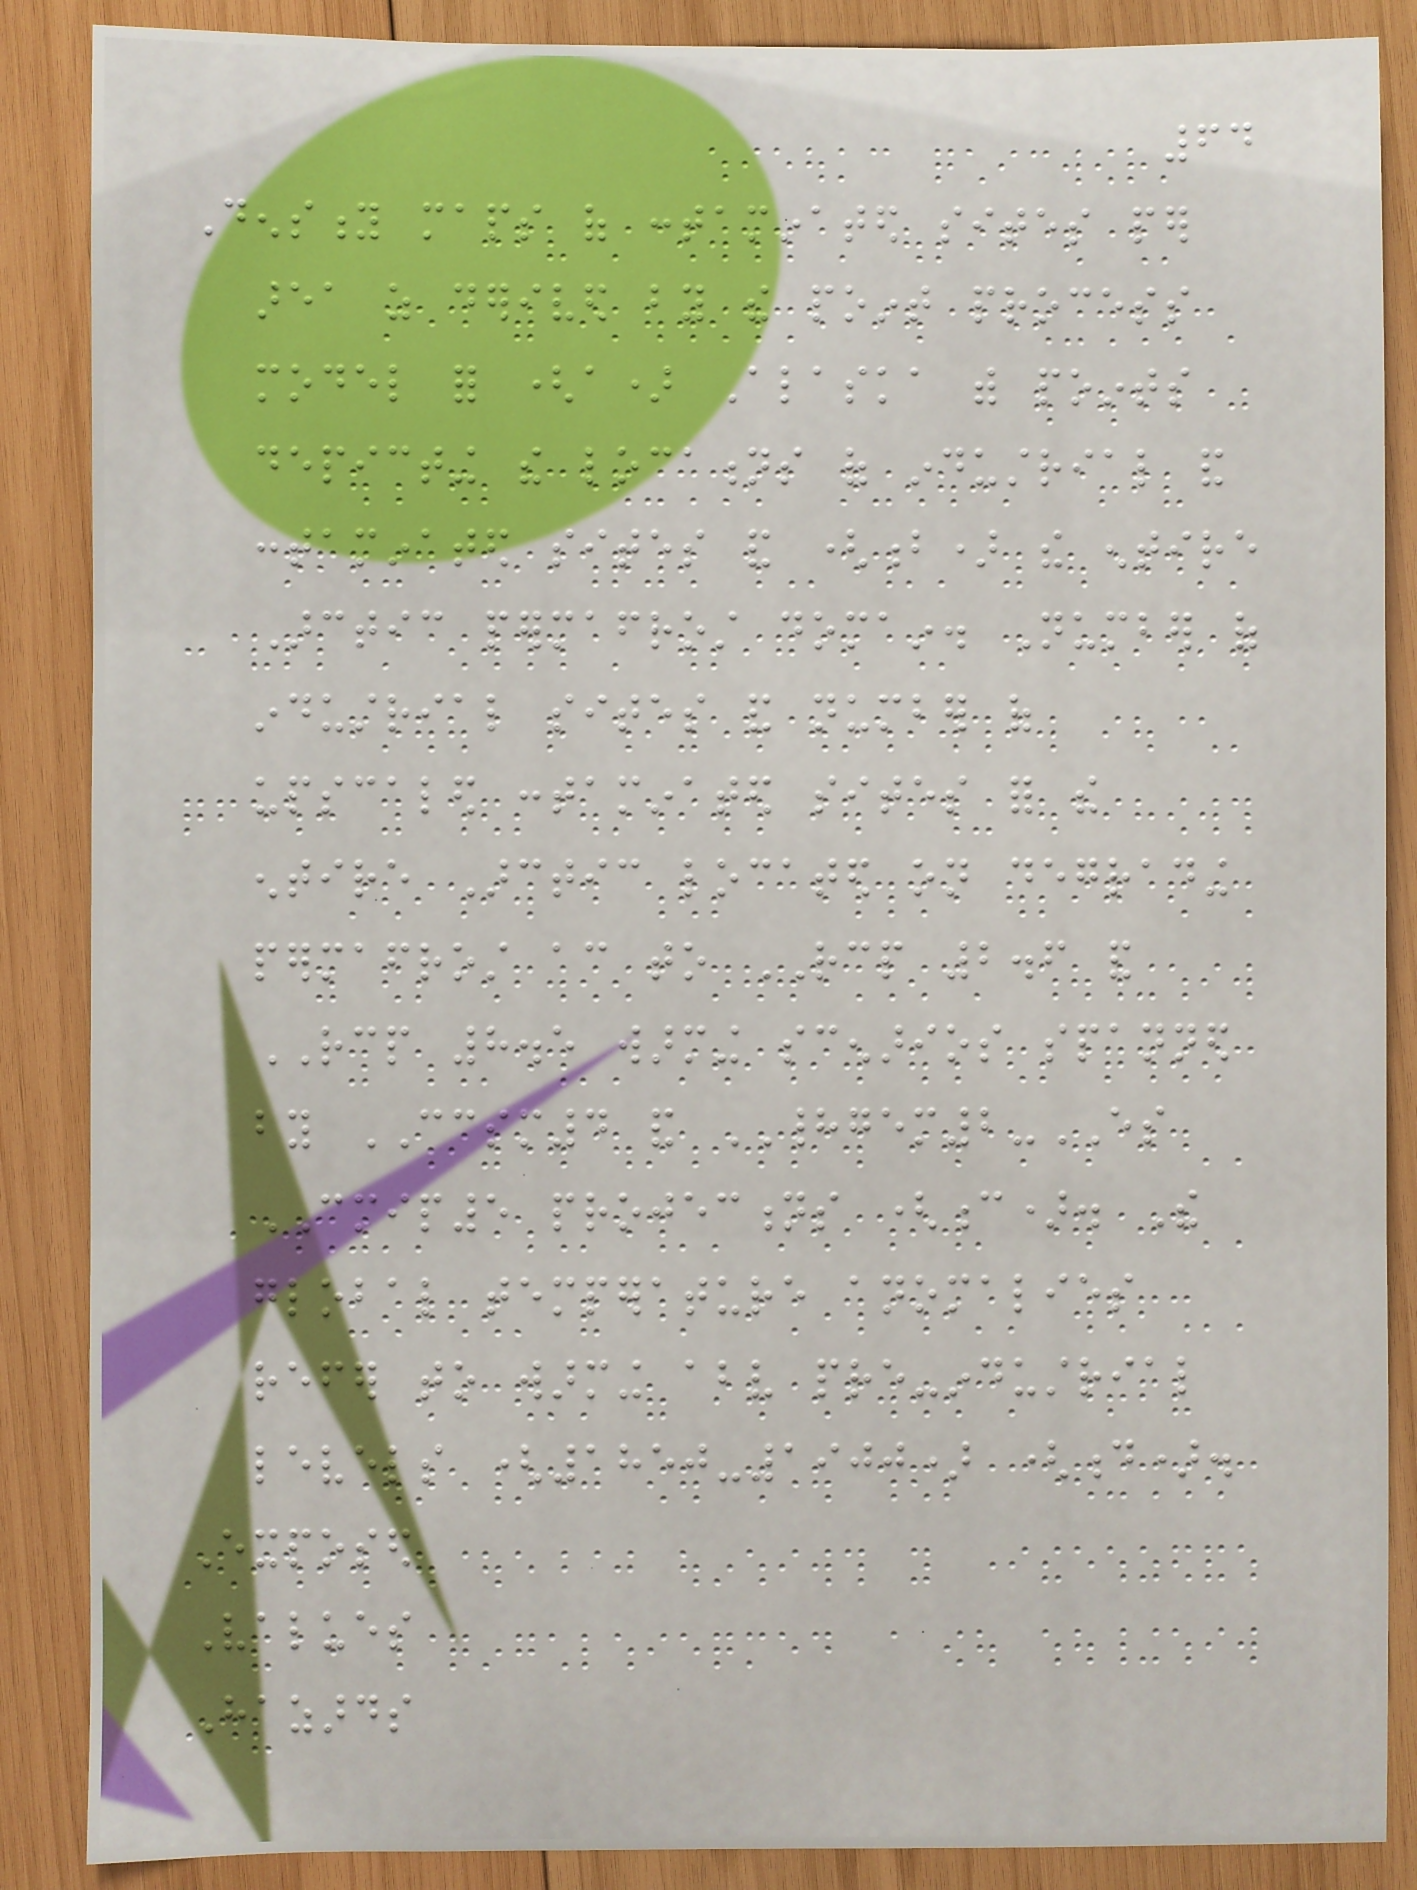64
Density maps of contaminated sites per
area as derived by the point process
model for (a) Alaska with points
depicting the locations of industrial and
contaminated sites and (b) the entire
Arctic permafrost domain. Number of
industrial sites and number of
upscaled contaminated sites for the
entire Arctic located on degrading
permafrost according to RCP 2.6 and
RCP 8.5 warming scenarios spanned
by CCSM4 and HADGEM2-ES
CMIP5 projections (c). The
global temperature anomalies
refer to warming above pre-industrial
levels (1850-1900) (d).
Exposed
Values
Hazards
